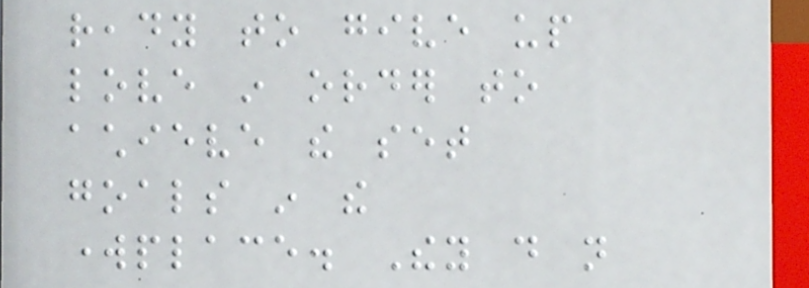ready to give up
love in order to
achieve the set
goals in the
workplace. They do not
